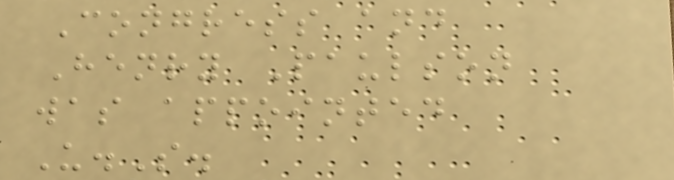Congress and
Henry Paulson
was appointed
U.S.
